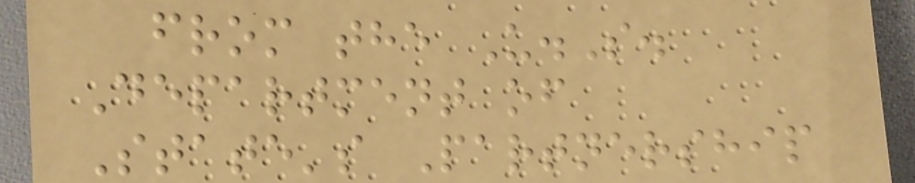from the U.S.
Department of
State's Partnership
